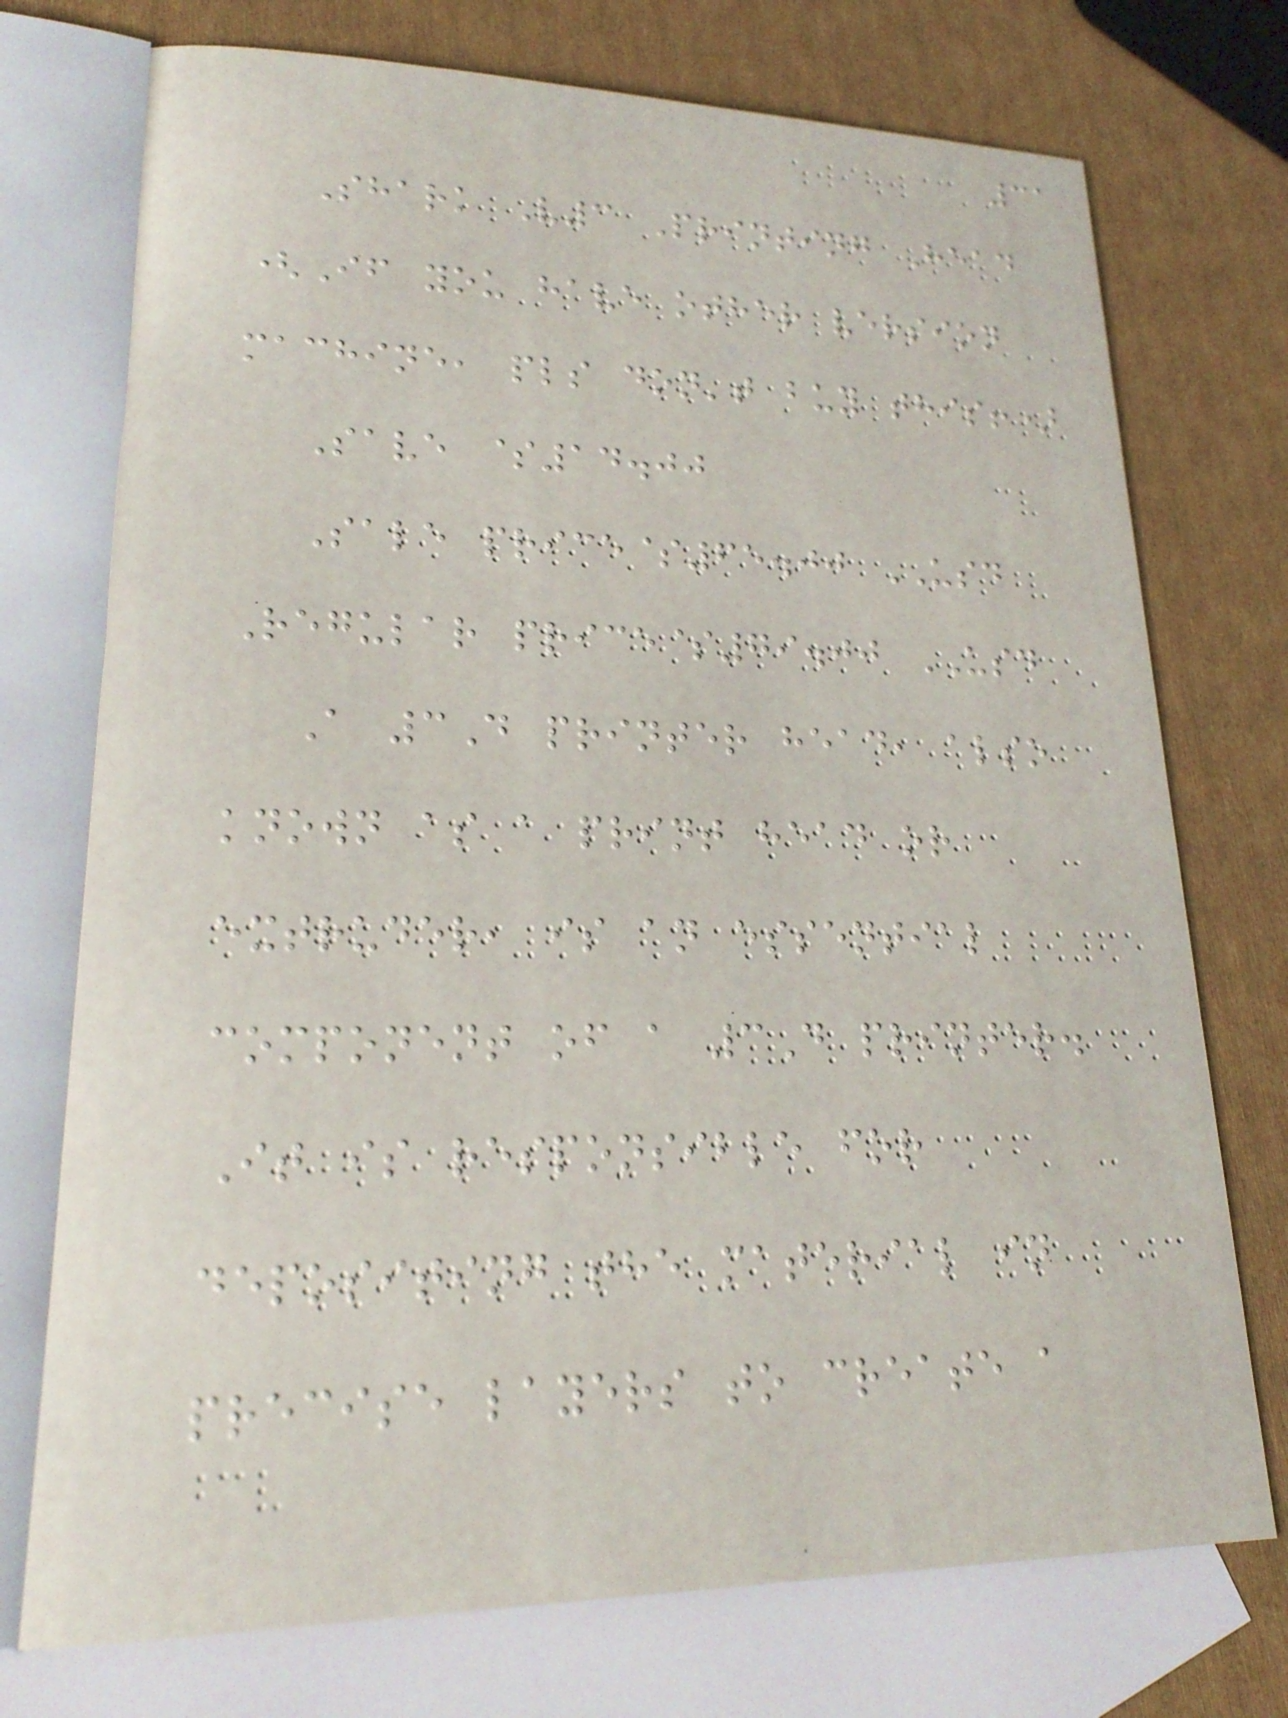31
Shark V3 Printing Head
(If you have other version
machine, pls don't buy this!)
Save $14.00
Sale price$65.00 USD
Regular price$79.00 USD
A 3D printer head, also
known as a print head or
extruder, is an essential
component of a 3D printer.
It is responsible for
depositing the material in
precise layers to create a
